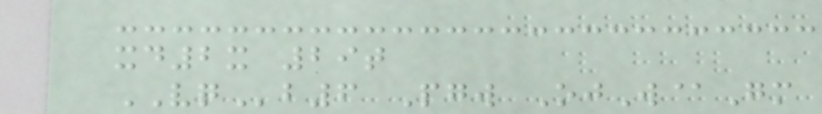xd2x 29t
VQb6 Pgw OjW@Gm
